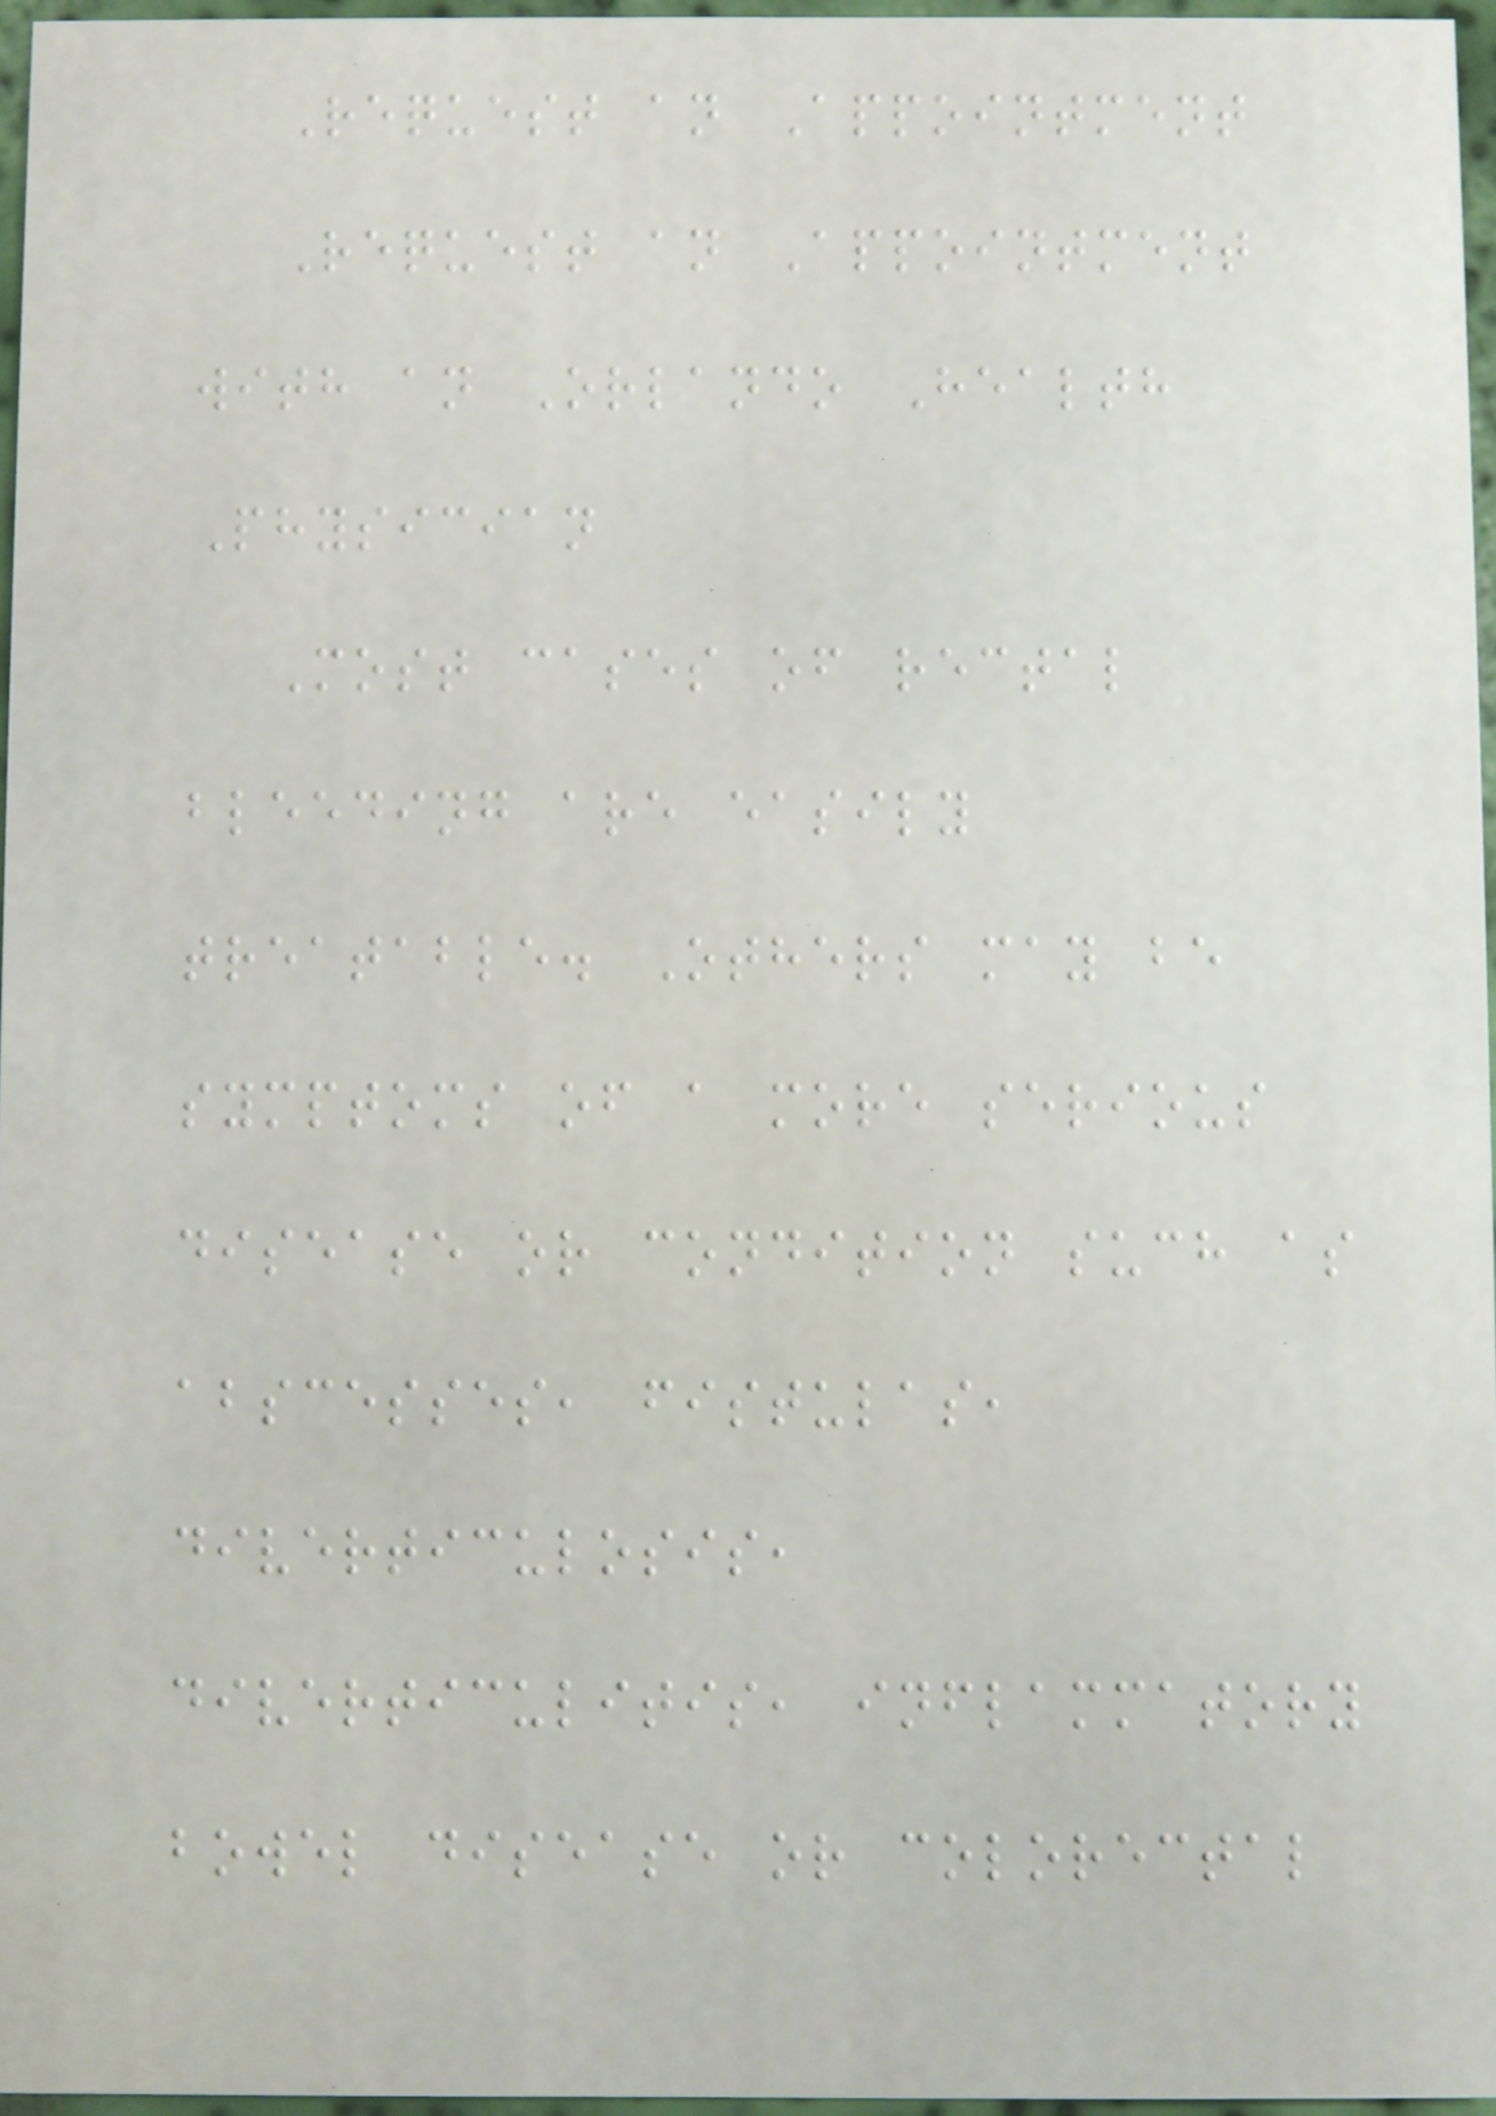Request an Appointment
Request an Appointment
with an Orlando Health
Physician
Most cases of rectal
bleeding are easily
treatable. Others may be
symptoms of a more serious
disease or condition such as
abscesses, fistulas,
diverticulosis,
diverticulitis, inflammatory
bowel disease or colorectal
